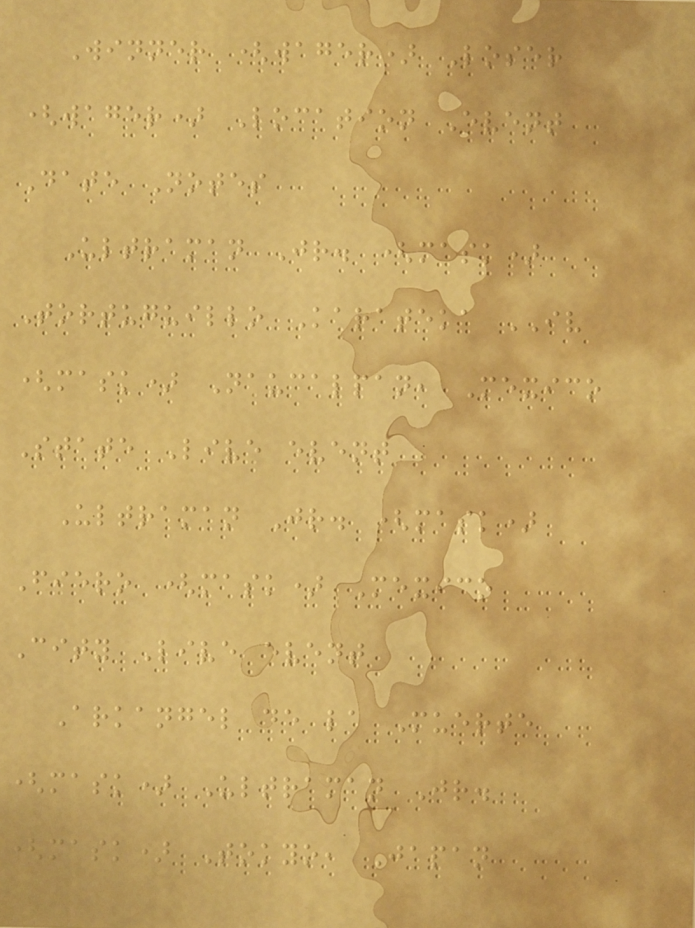Winner (wager) Loser
(wager) Location Event
Date Notes
Ultraman Jr. (mask)
Tortuguillo Karateka IV
(mask) Naucalpan, Mexico
State Live event
Ultraman Jr. (mask)
Fiero (mask) Mexico
City Live event
Arkangel de la Muerte
(mask) Ultraman Jr.
(mask) Tokyo, Japan
